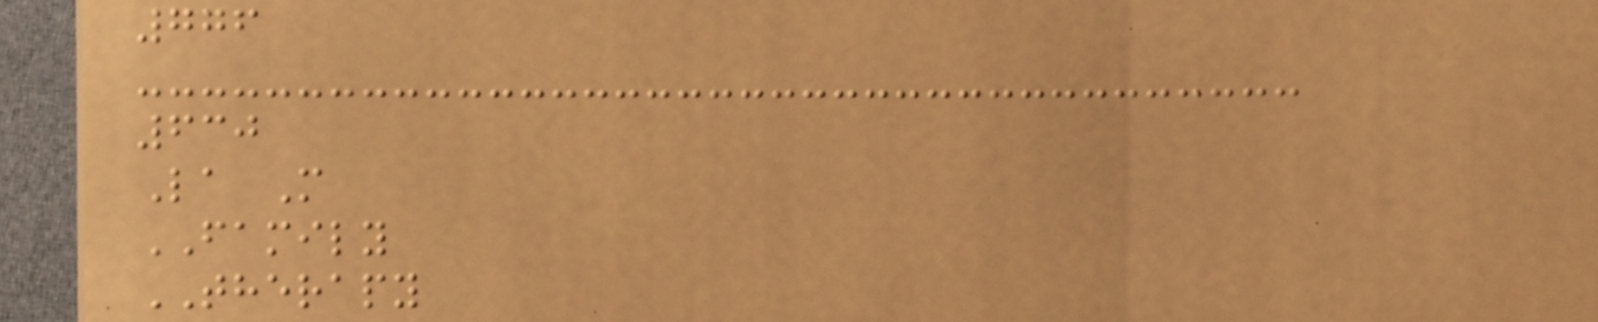776
630
La M
FAMILY
THERAPY
